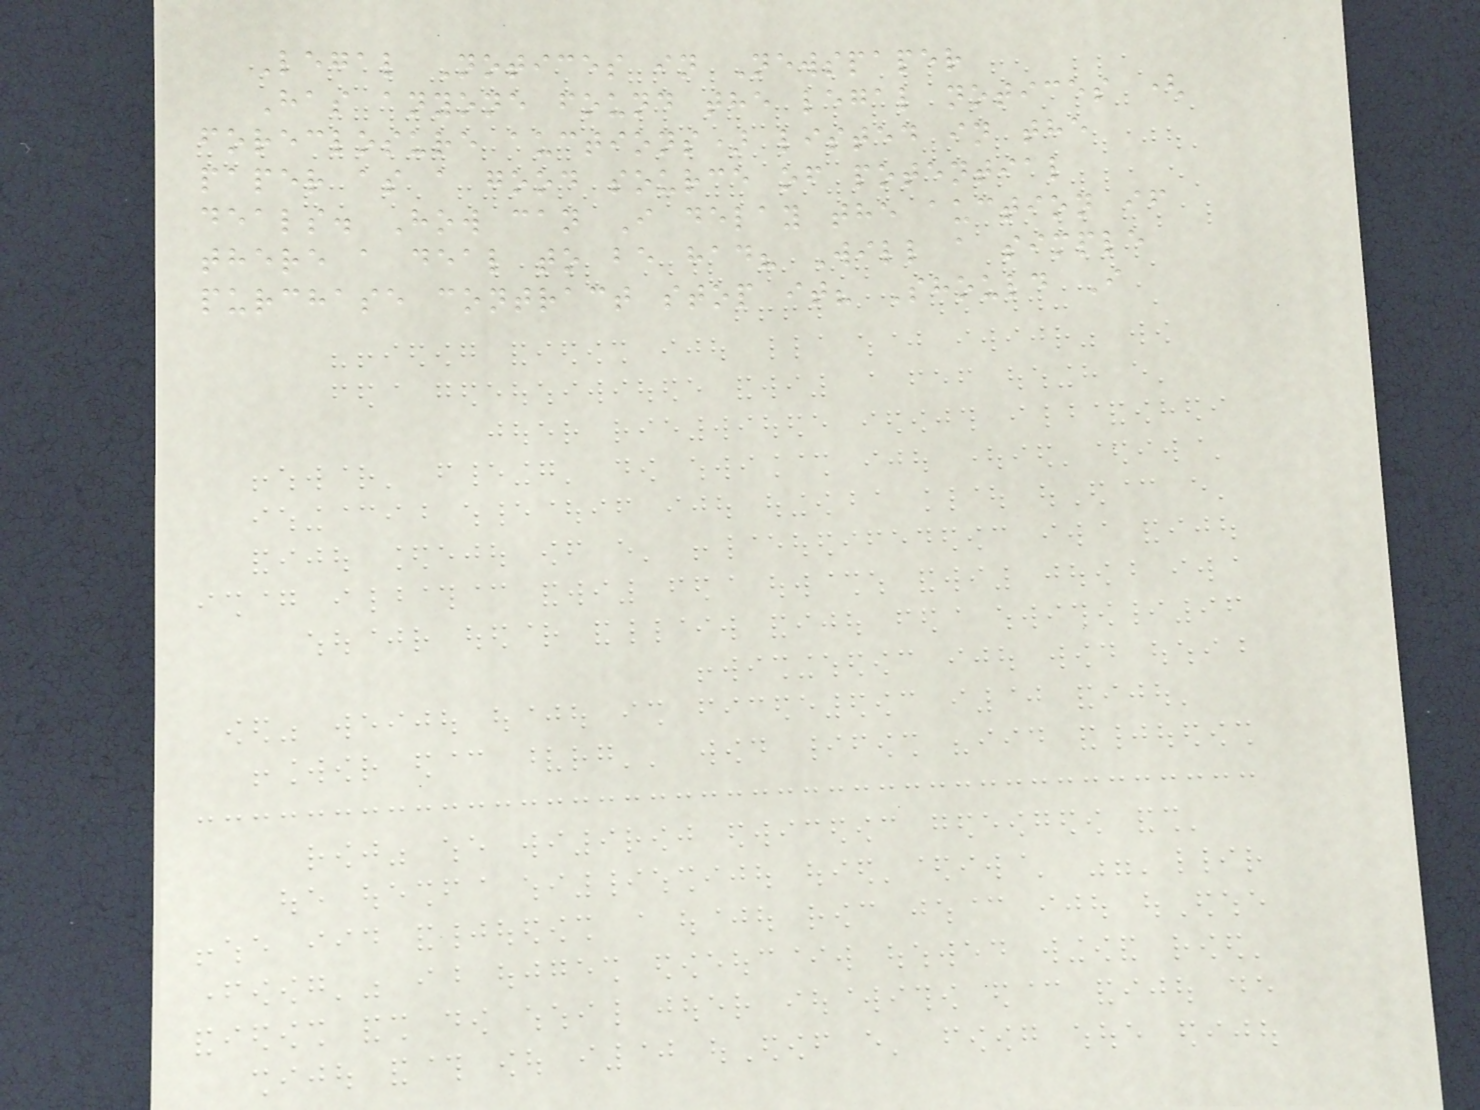Legal Notices in Newspaper
Has anyone found the legal notices (
foreclosure auctions) listed in the
paper as a good source of potential
deals. How can I delay the auction if
there a deal to be had? Will a simple
purchase contract stop it? Should I
